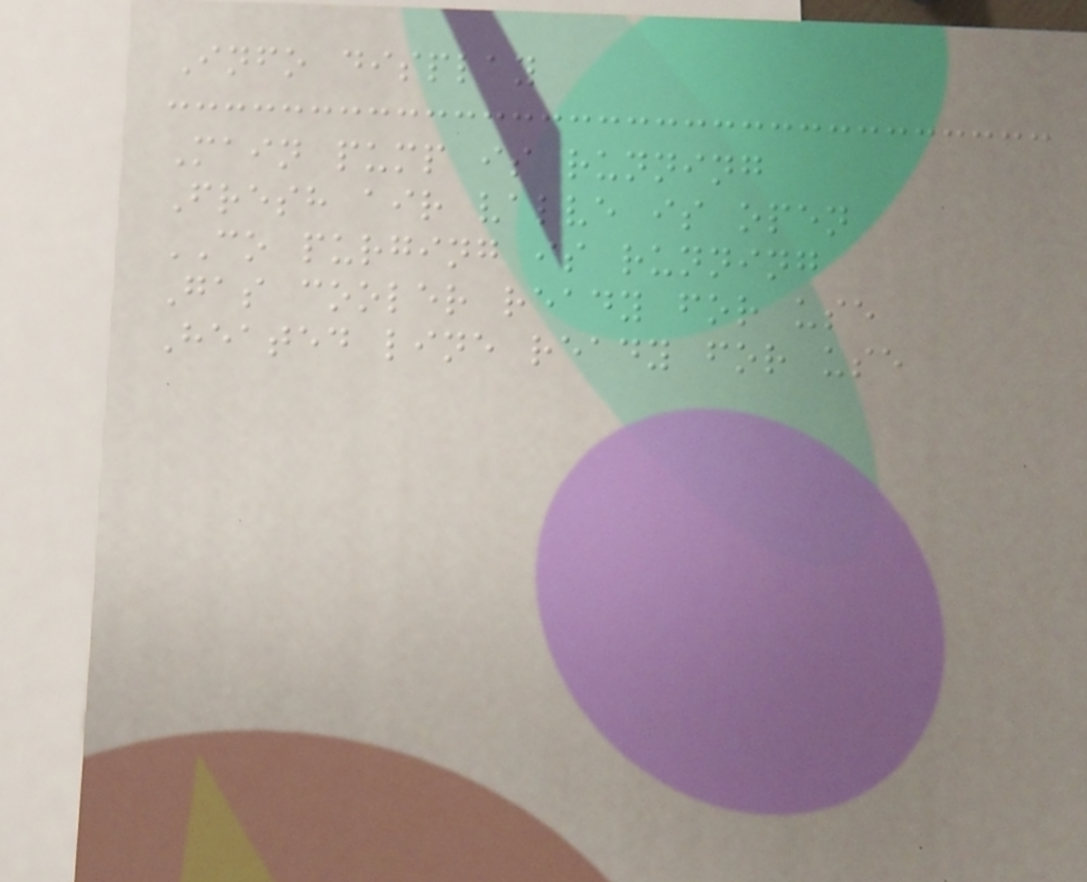Info display
Main pump is running
Fresh air valve is open
CO purging is running
Gas cooler ready for use
Heated line ready for use
